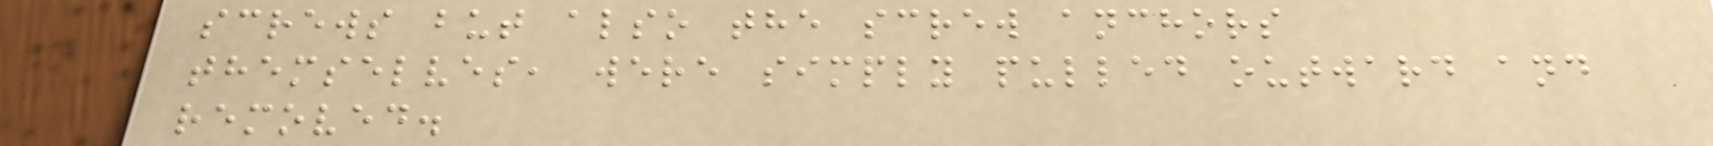screws but also the screw anchors
themselves, were simply pulled outward and
removed.
